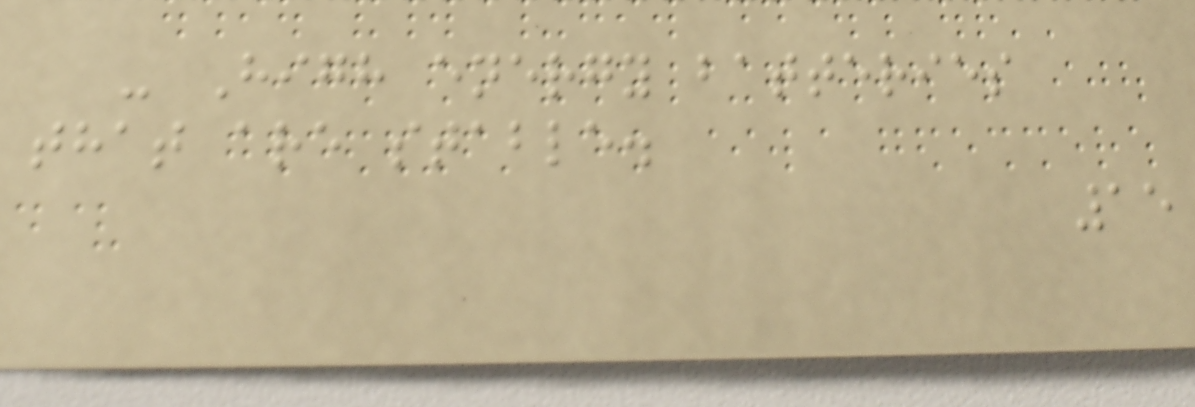- High energy batteries
that are stable.
15
